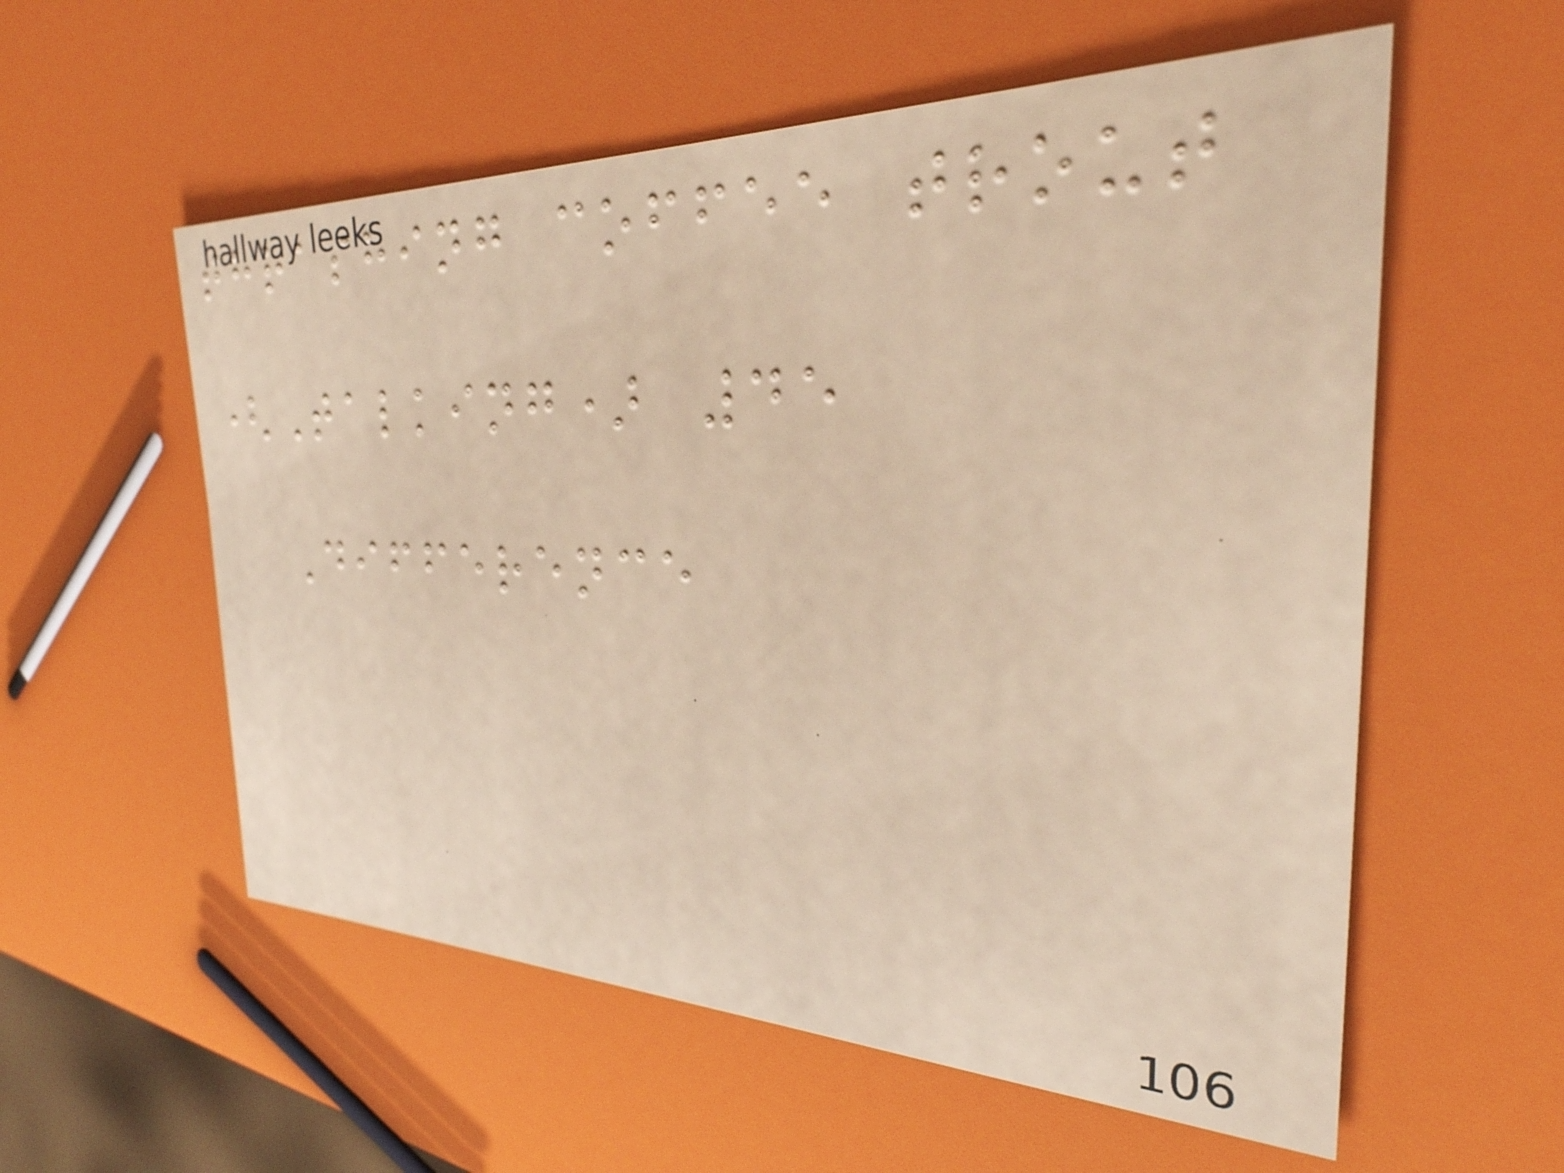thrashing coffee trout
(Talking) 45
Difference
